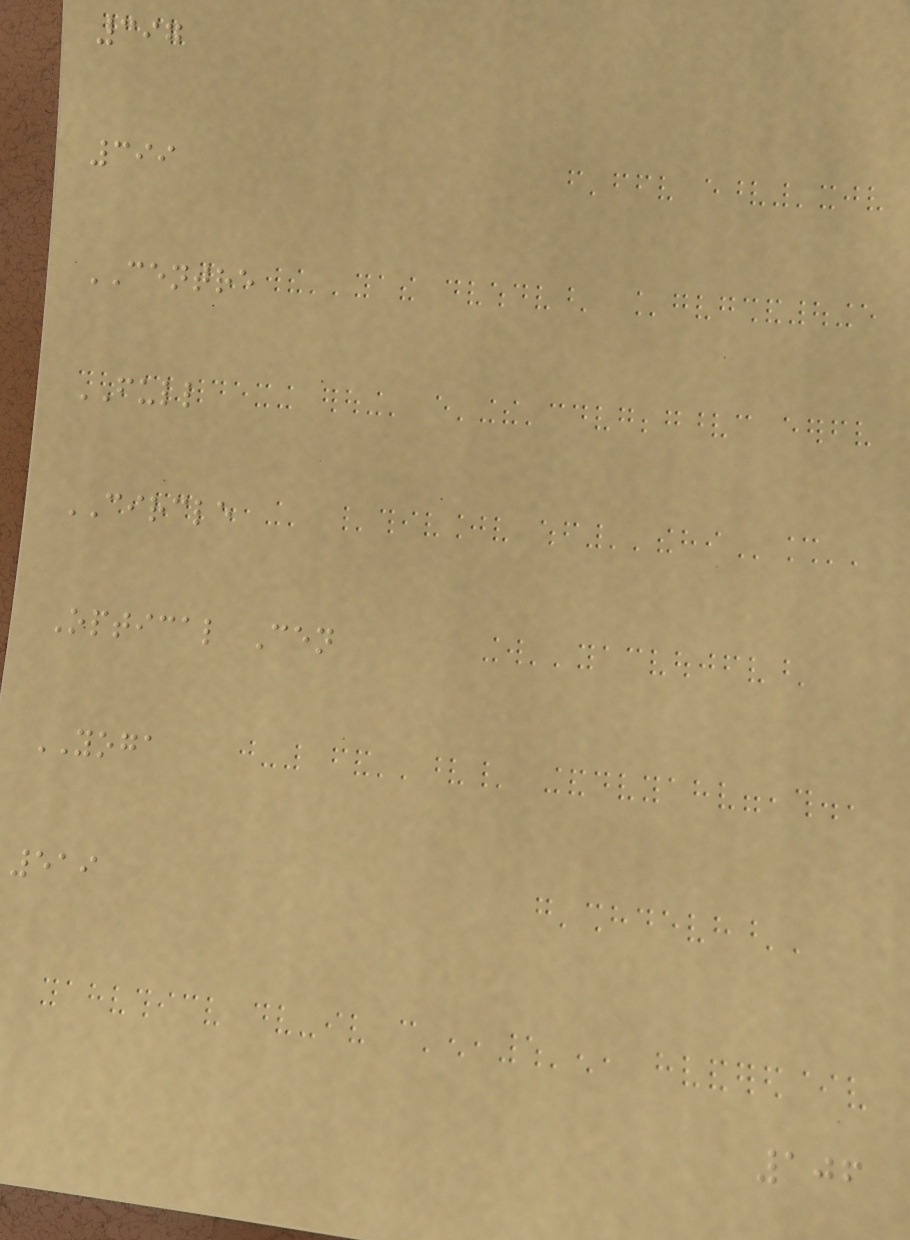397
399
CENTRE
FULL
CIRCLE
Optical Cen
YOGA
519
106
